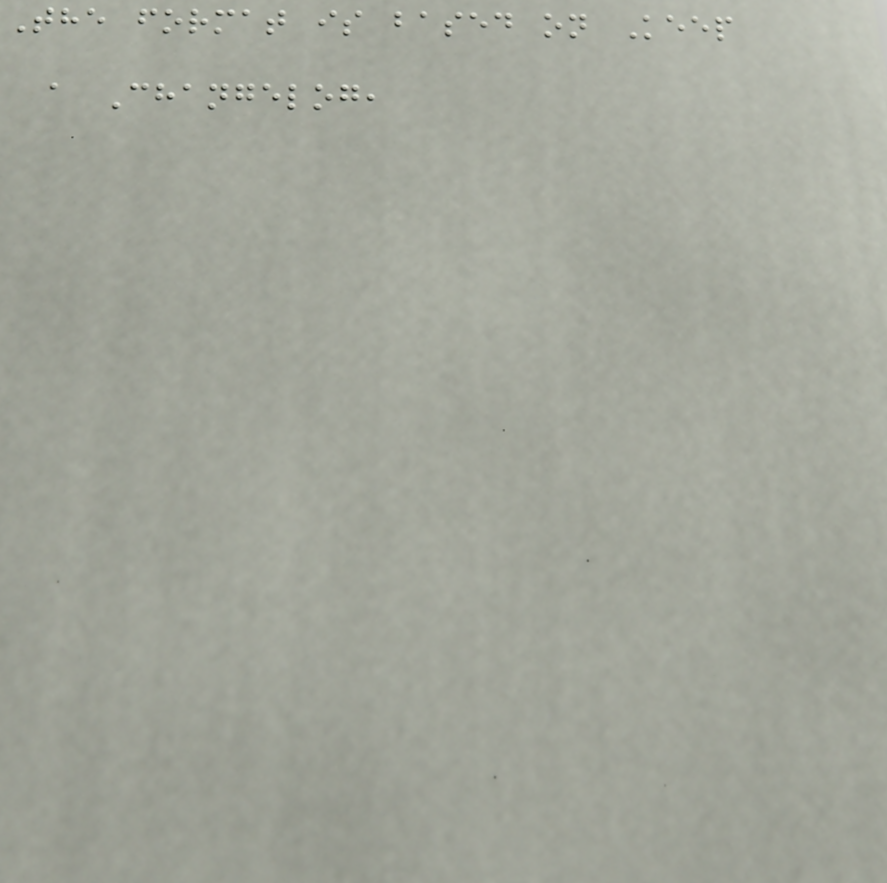The format is based on Keep
a Changelog,
